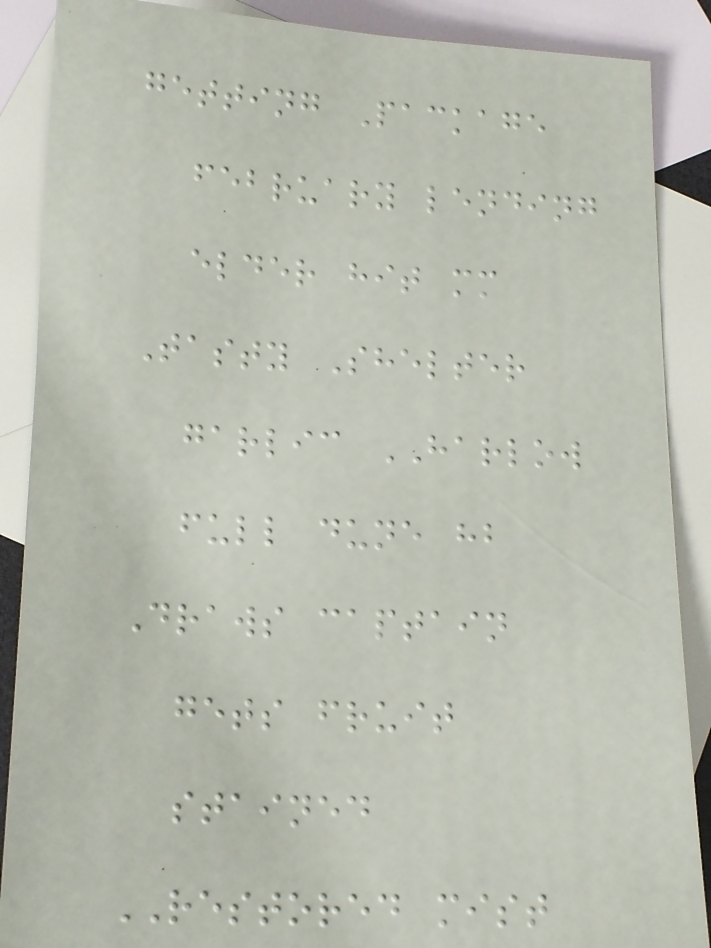getting Package
february lending
elder hit mm
Tasty Shelter
garlic HARLOW
full dune hb
Draws captain
gets fruit
stained
RESTORED mist
